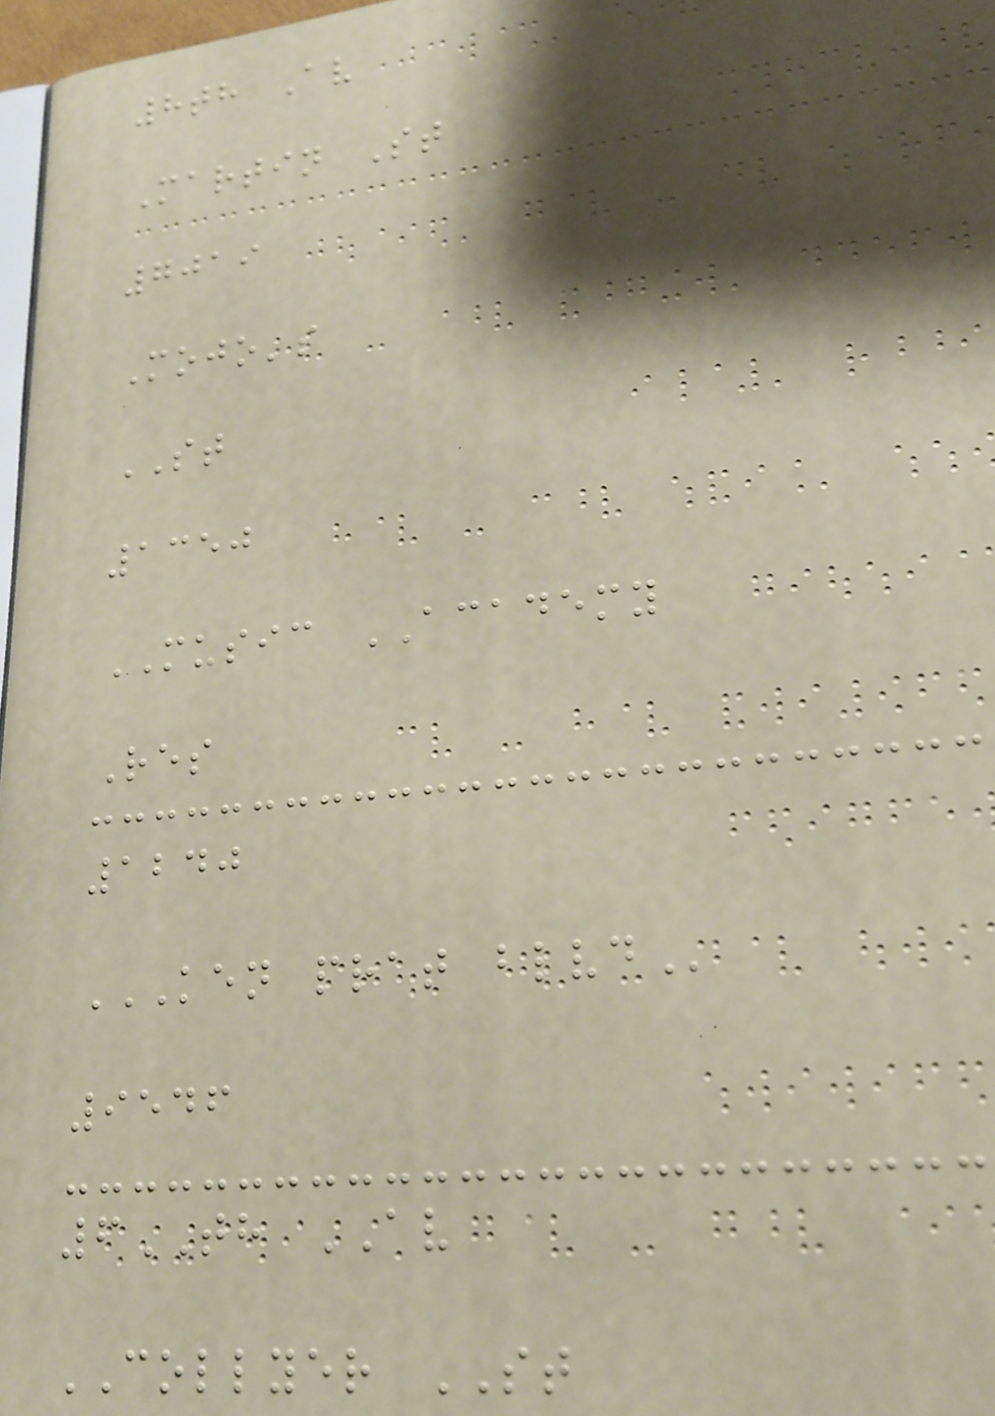8th Av
Martin St
7019
Mojo's
ST
1350
MUSIC ACADEMY
Res
1240
KEN PRAT BLVD
9546
6TH AV
COLLYER ST
